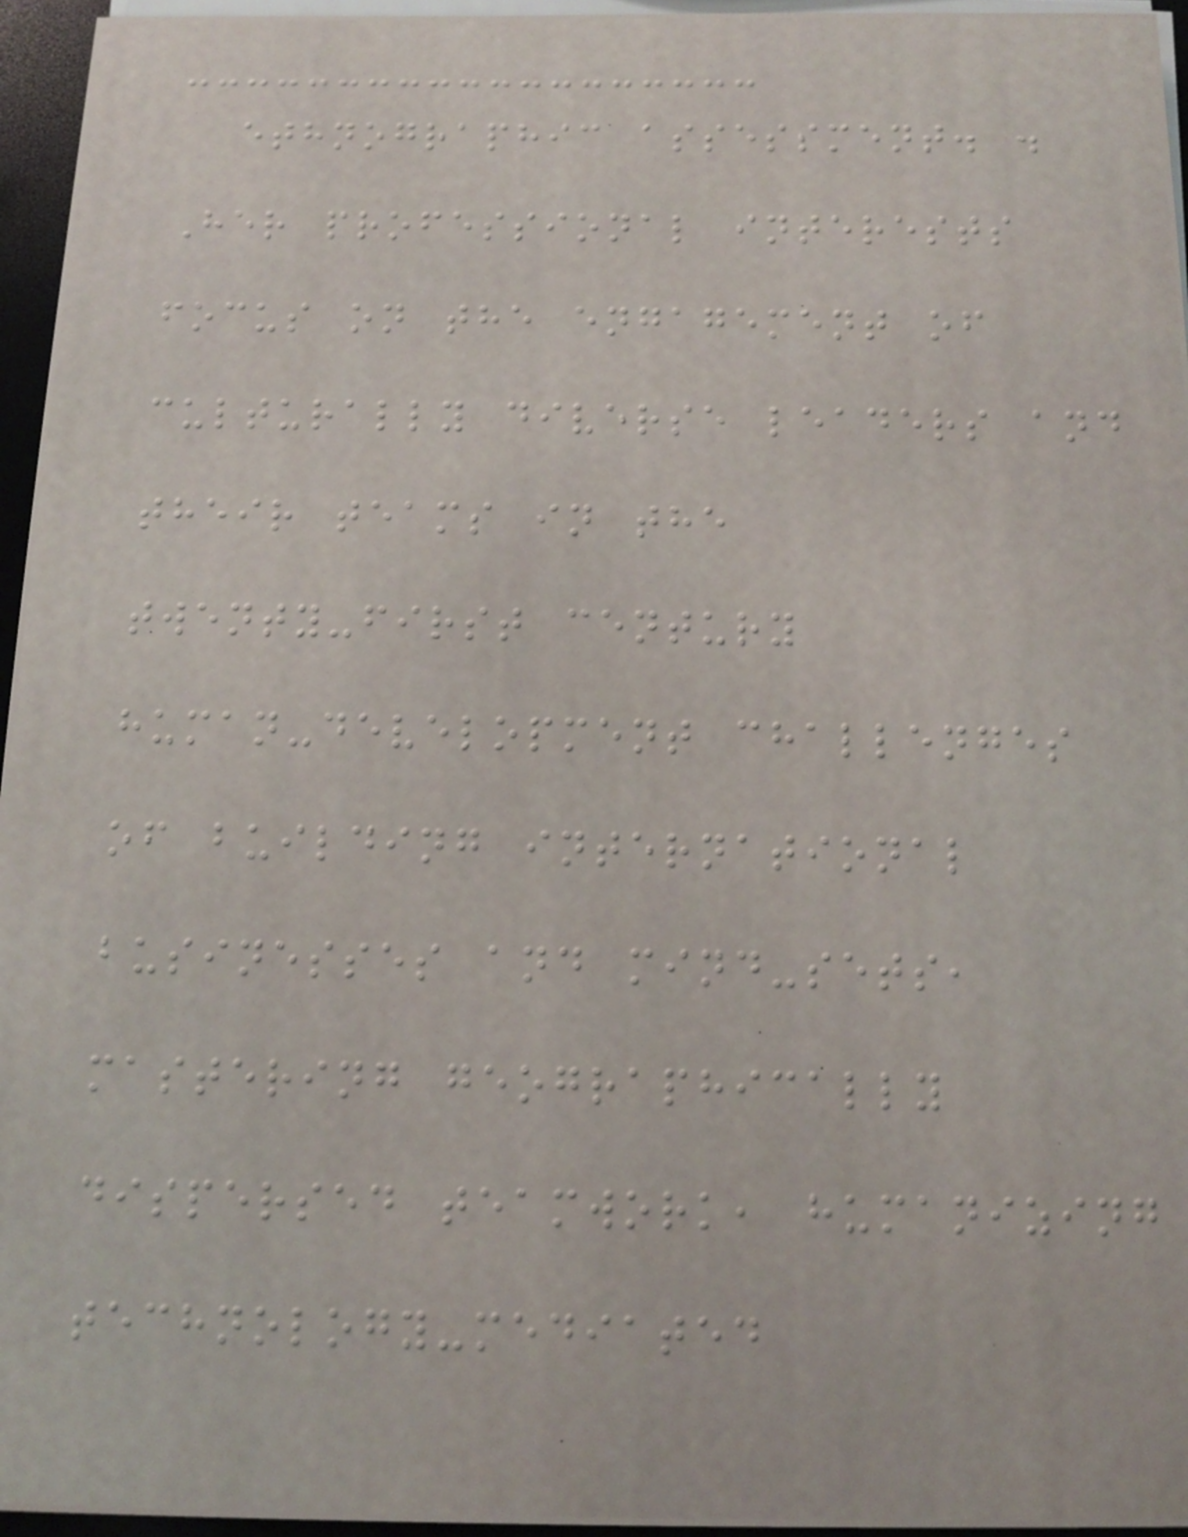ethnographic assessment. .
Her professional interests
focus on the engagement of
culturally diverse leaders and
their teams in the
twenty-first century
human-development challenges
of building international
businesses and mind-sets,
mastering geographically
dispersed teamwork, humanizing
technology-mediated
